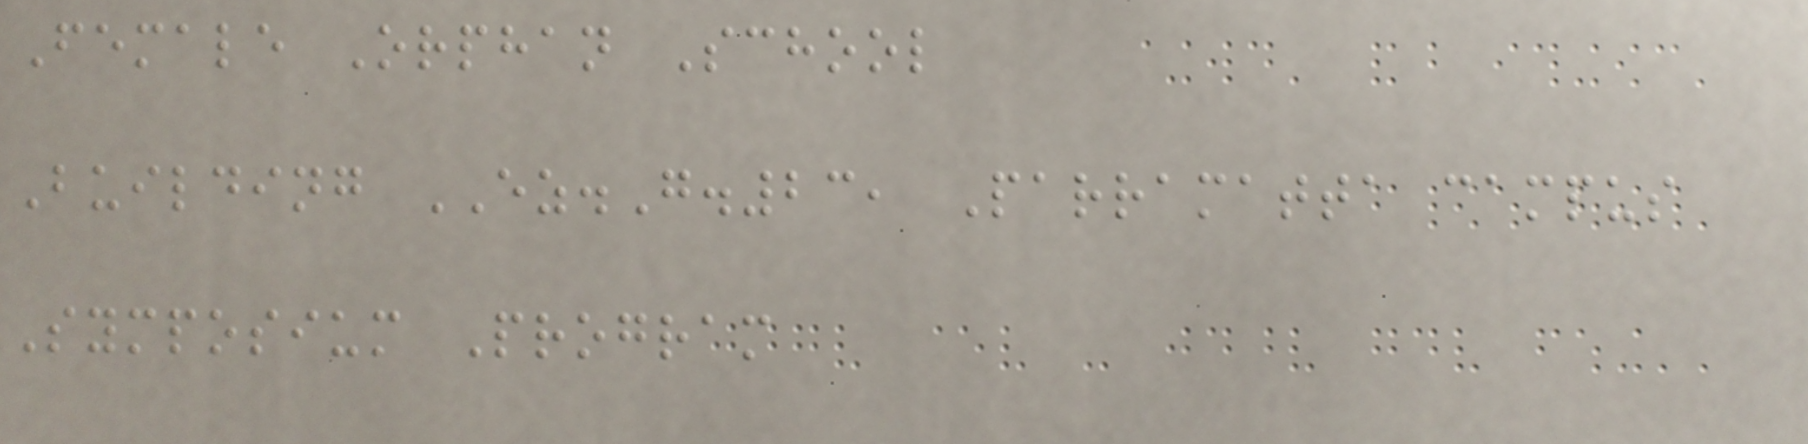Female Orphan School
Building EZ.G.23, Parramatta campus
Symposium Program
